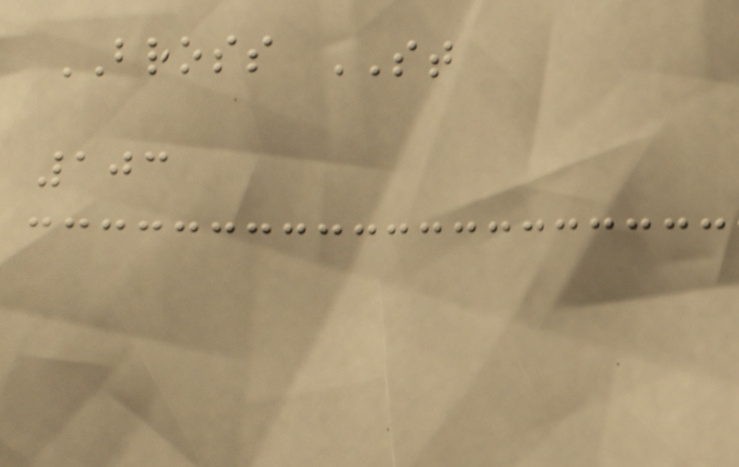BROSS ST
103
